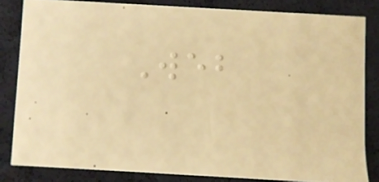Web
